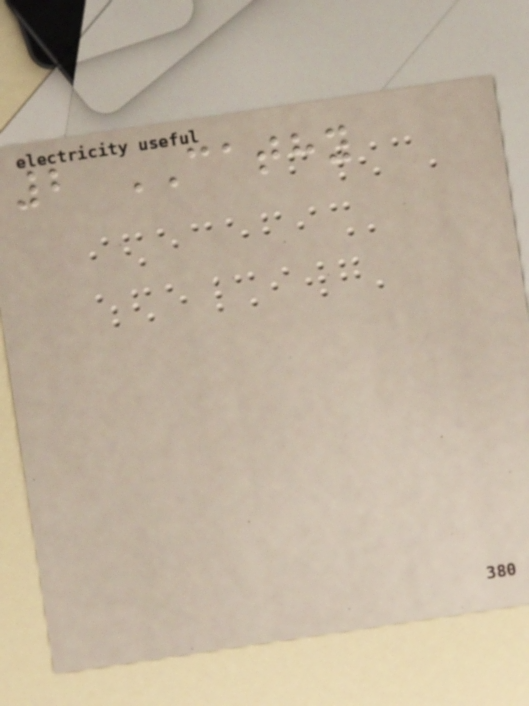2 CATHY
